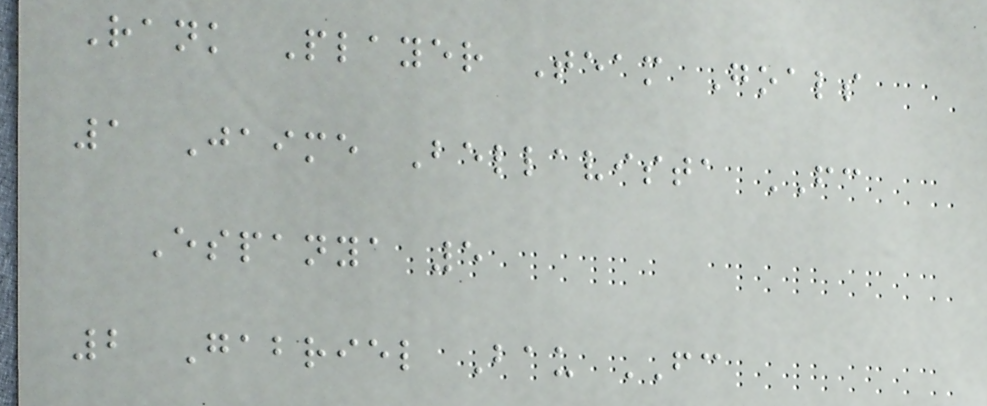Rank Player Team Goals
1 Jaime Bellavista FC
Espanya 5
2 Gabriel Bau FC
